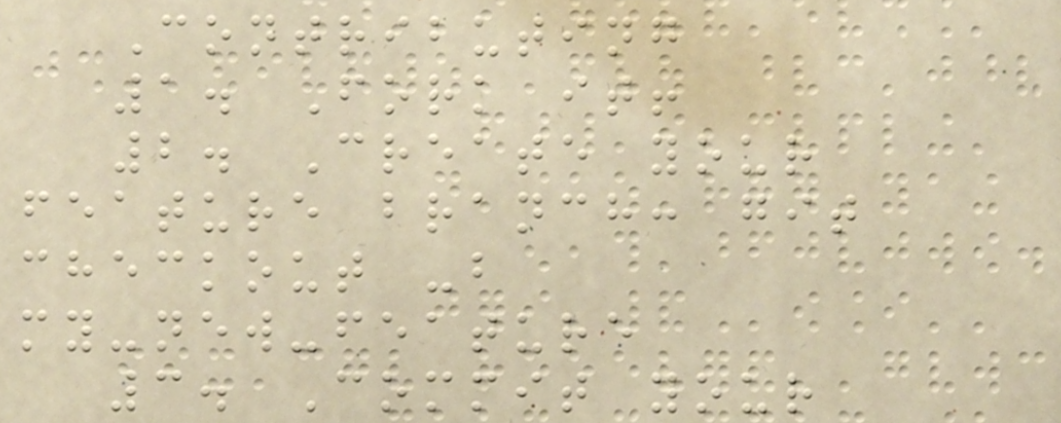Contributing
1. Fork it!
2. Create your
feature branch: git
checkout -b
my-new-feature
3. Commit your
